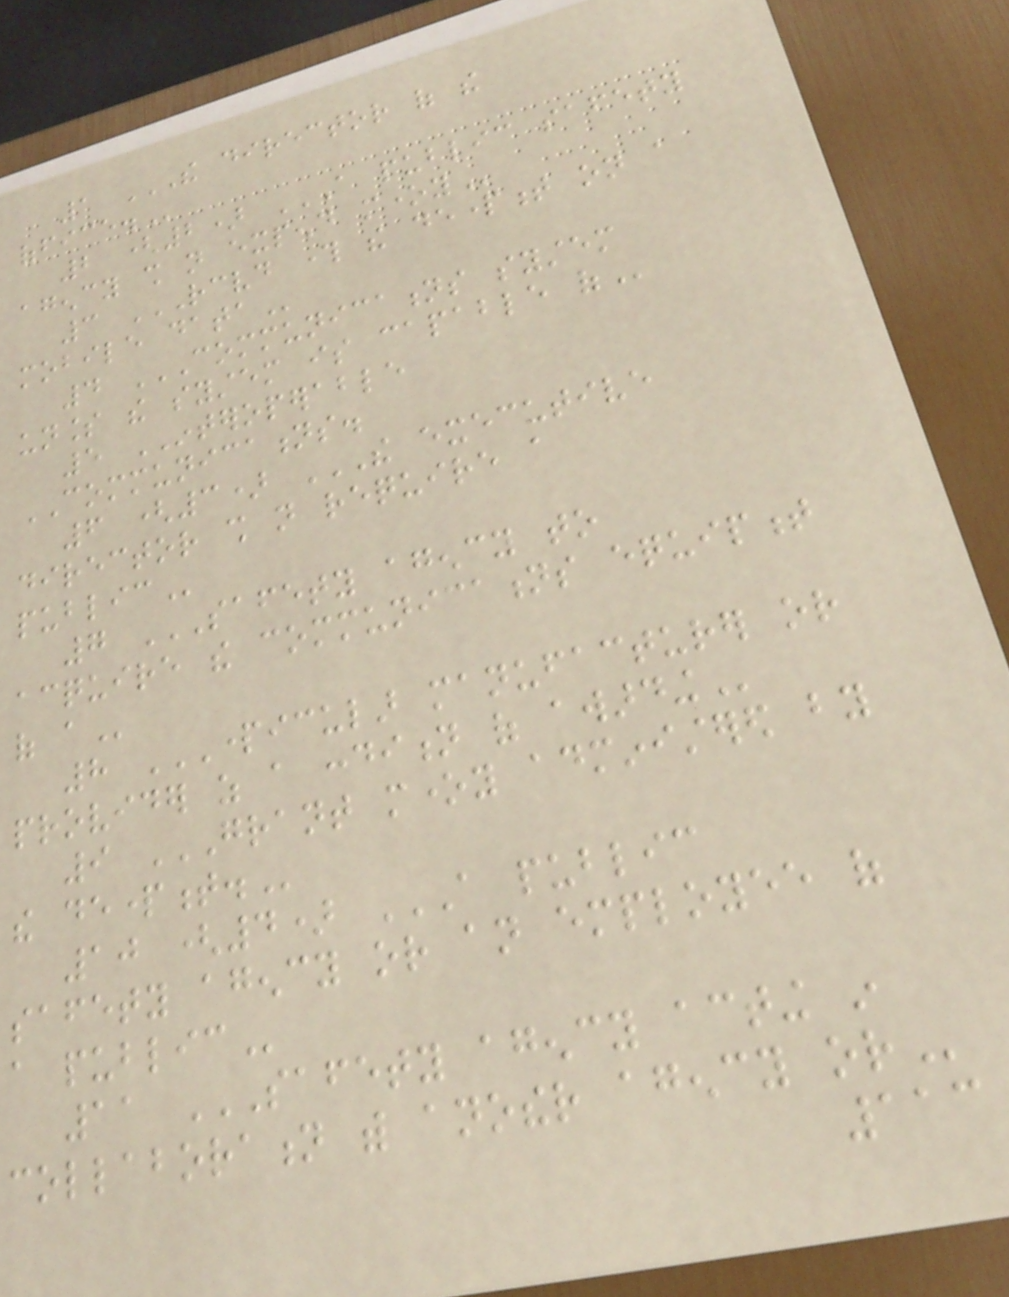1 THE DIRECTOR OF THE
OFFICE.
2 (2) A PUBLIC SAFETY
AGENCY SHALL NOT EXPEND MONEY
3 RECEIVED THROUGH THE DEPARTMENT ON A
MOBILE DATA
4 COMMUNICATIONS SYSTEM
UNLESS THE SYSTEM IS CAPABLE OF
5 INTEROPERABLE
COMMUNICATIONS.
6 (3) THE EXECUTIVE
DIRECTOR SHALL NOT REQUIRE A
PUBLIC
7 SAFETY AGENCY TO
ACQUIRE THE COMMUNICATIONS EQUIPMENT
OF A
8 PARTICULAR MANUFACTURER OR
PROVIDER AS A CONDITION OF AWARDING
9 GRANT MONEY ADMINISTERED BY
THE DEPARTMENT.
10 (4) A PUBLIC
SAFETY AGENCY OR AN EMPLOYEE OF
A PUBLIC
11 SAFETY AGENCY ACTING IN
COLLABORATION WITH ANOTHER AGENCY OR
113
